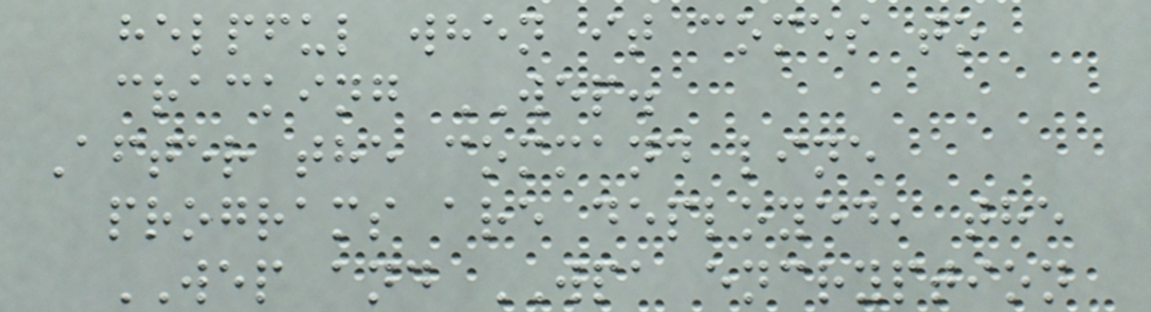helpful when it comes to
cracking WEP.
After the command line
programs are deployed, the
WEP and WPA encryption
